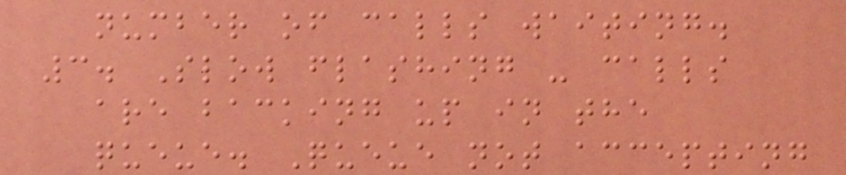number of calls waiting.
3. Slow flashing - calls
are backing up in the
queue. Queue not accepting
